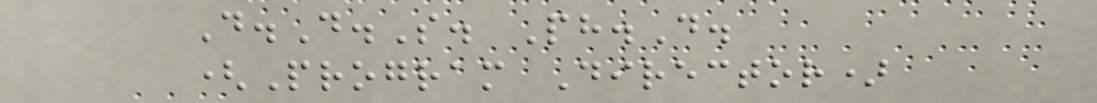D.D.S. Ph.D.
(Program Director)
